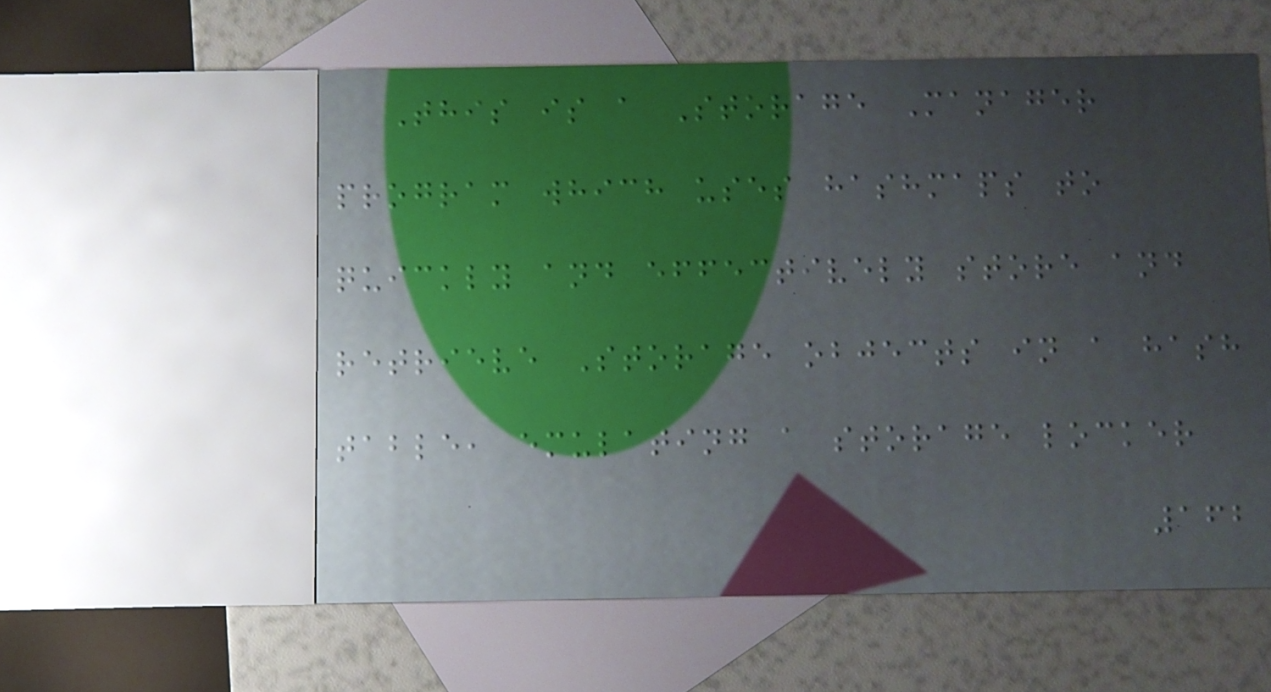This is a Storage Manager
program which uses hashmaps to
quickly and effectively store and
retrieve Storage objects in a hash
table, emulating a storage locker
162
